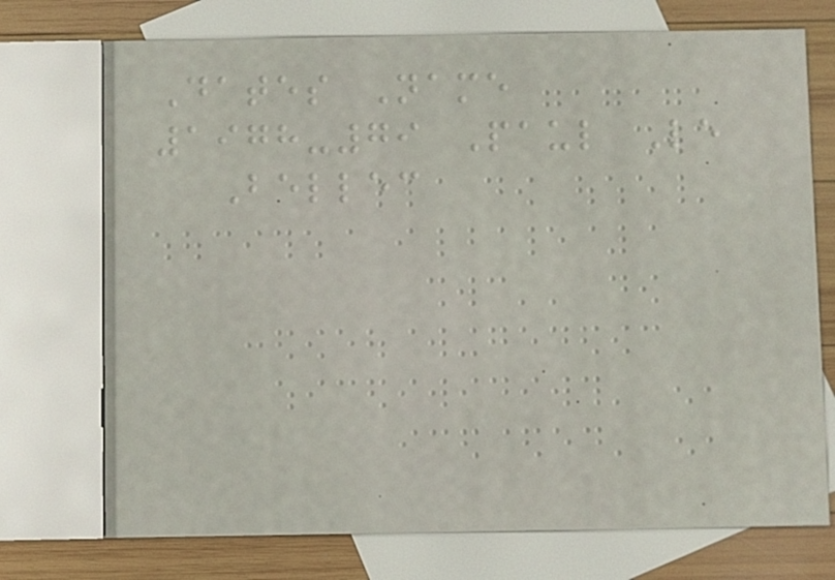Dates Name
1978-79 Paul Le
Bellec
